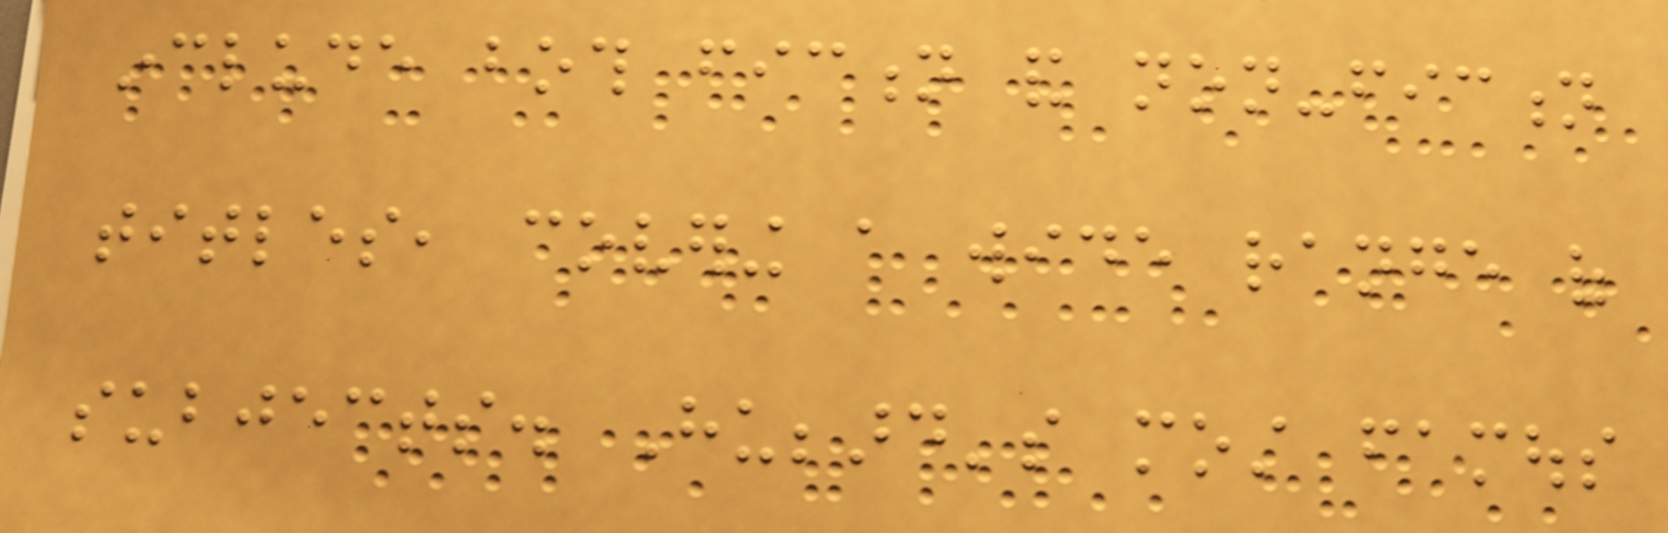include both fiction and non-fiction
titles, covering a wide range of
subjects. Hubbard's most famous
